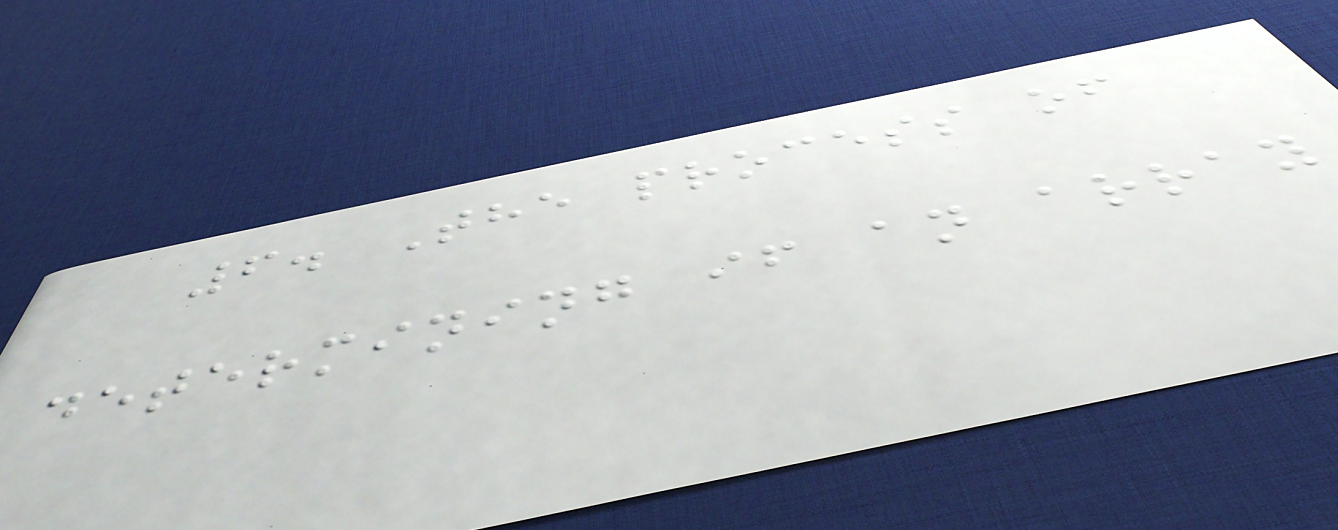6. The process of
determining if an array
